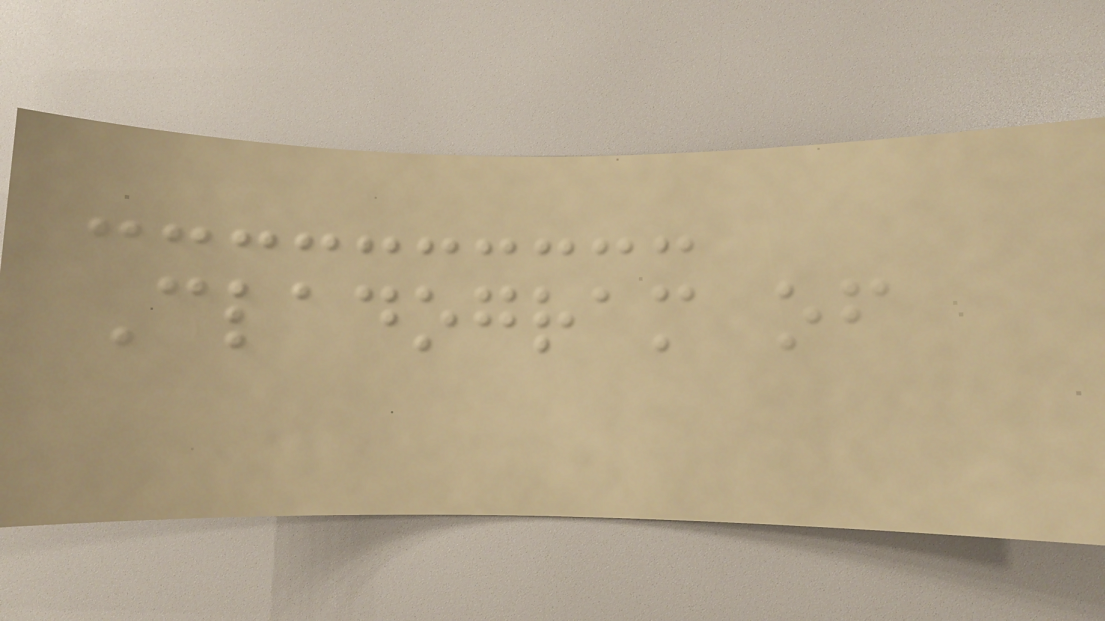Cladogram of
